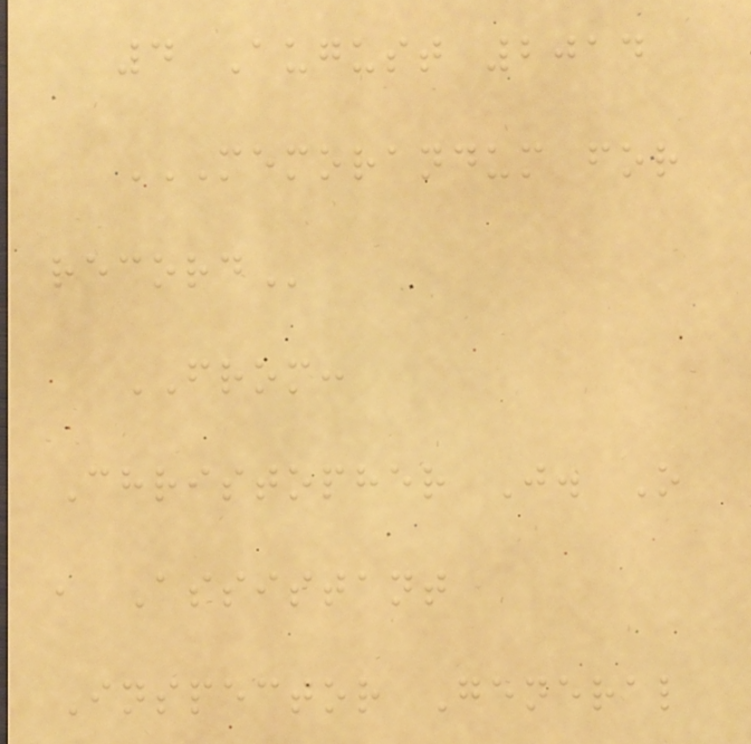4 August 2014
MEMORANDUM FOR
RECORD
FROM:
Christopher J. O
, Assistant
Inspector General
